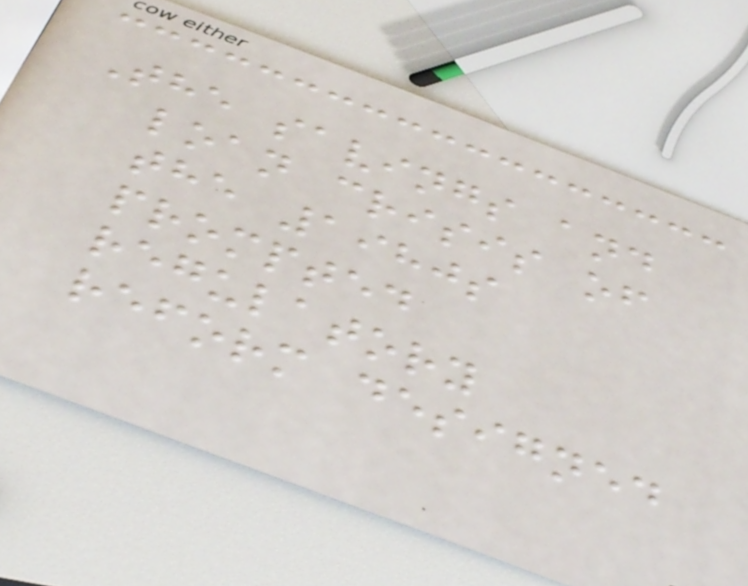The savings and
loan crisis of
the 1980s
prompted
regulatory
reform designed
